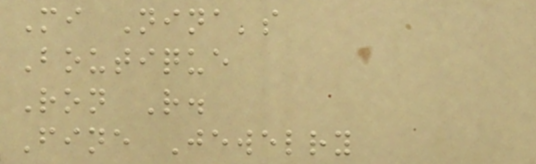Mi Nina's
Boutique
Ron R.
Fine Jewelry
